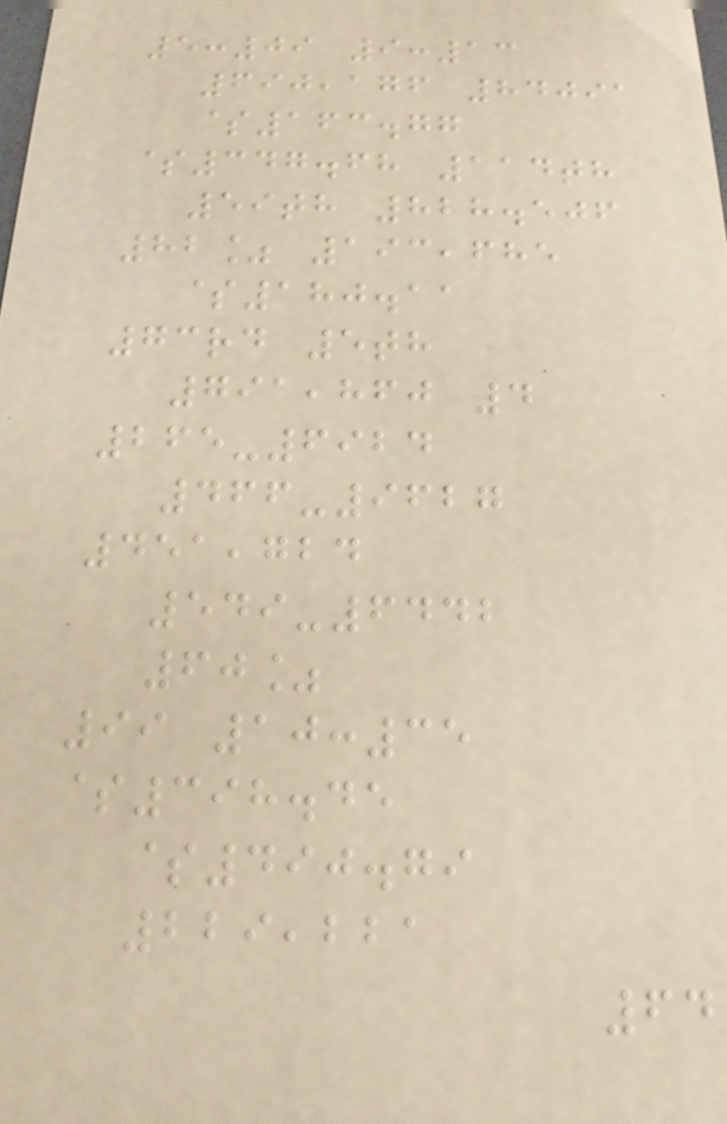5:09 9:13
690,176 84091
$163.77
$347.68 114th
59th 828.506
82% 193,685
$180.11
73rd 5th
791,860 4
265-6924
466-9627
451,724
549-6442
60%
99 10:35
$398.45
$490.79
229,221
64
